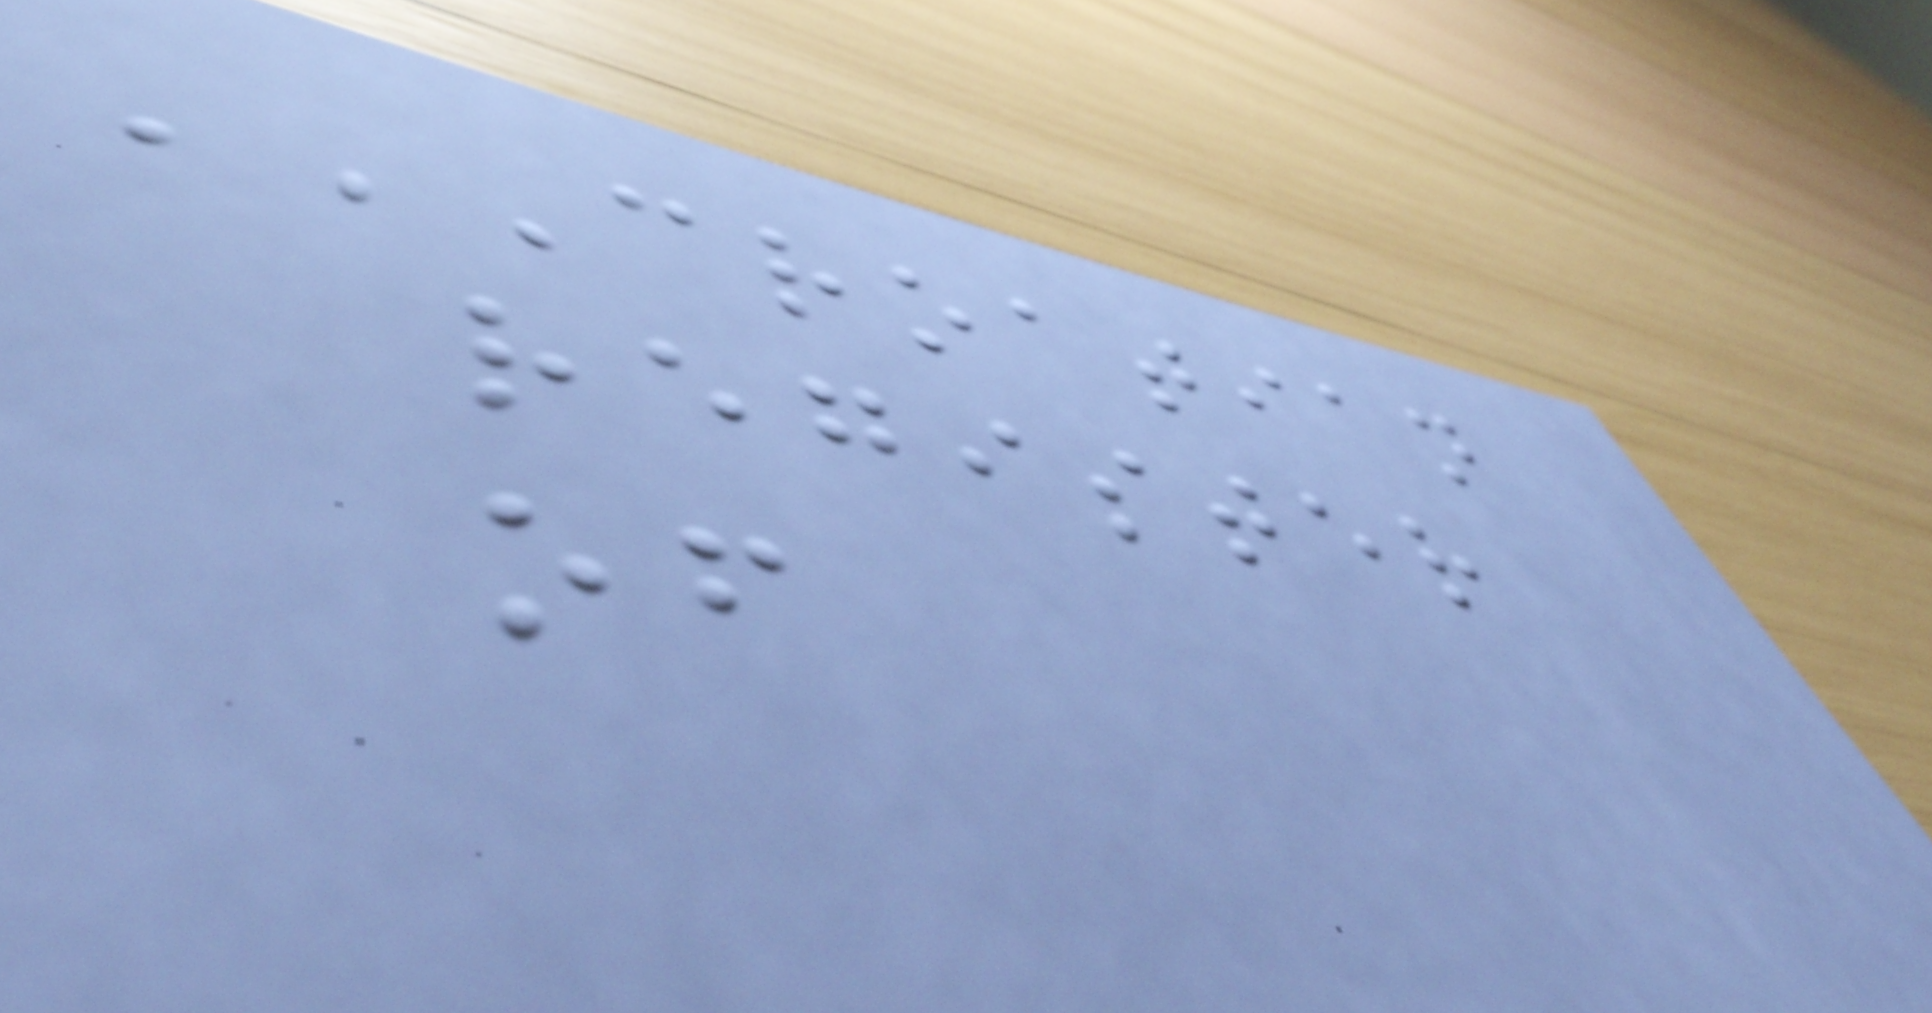CROATIAN
REGISTER
OF
